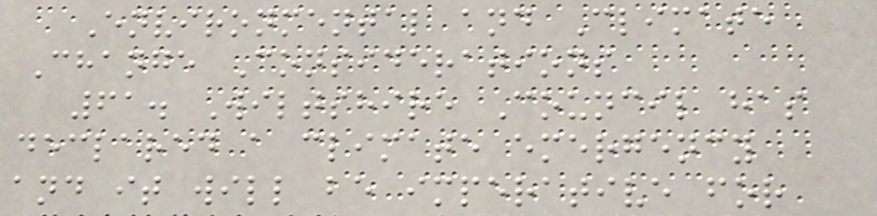Environmental and Climate
Change Considerations
61. Wiltshire Council has
declared a climate emergency
and it will be imperative for
